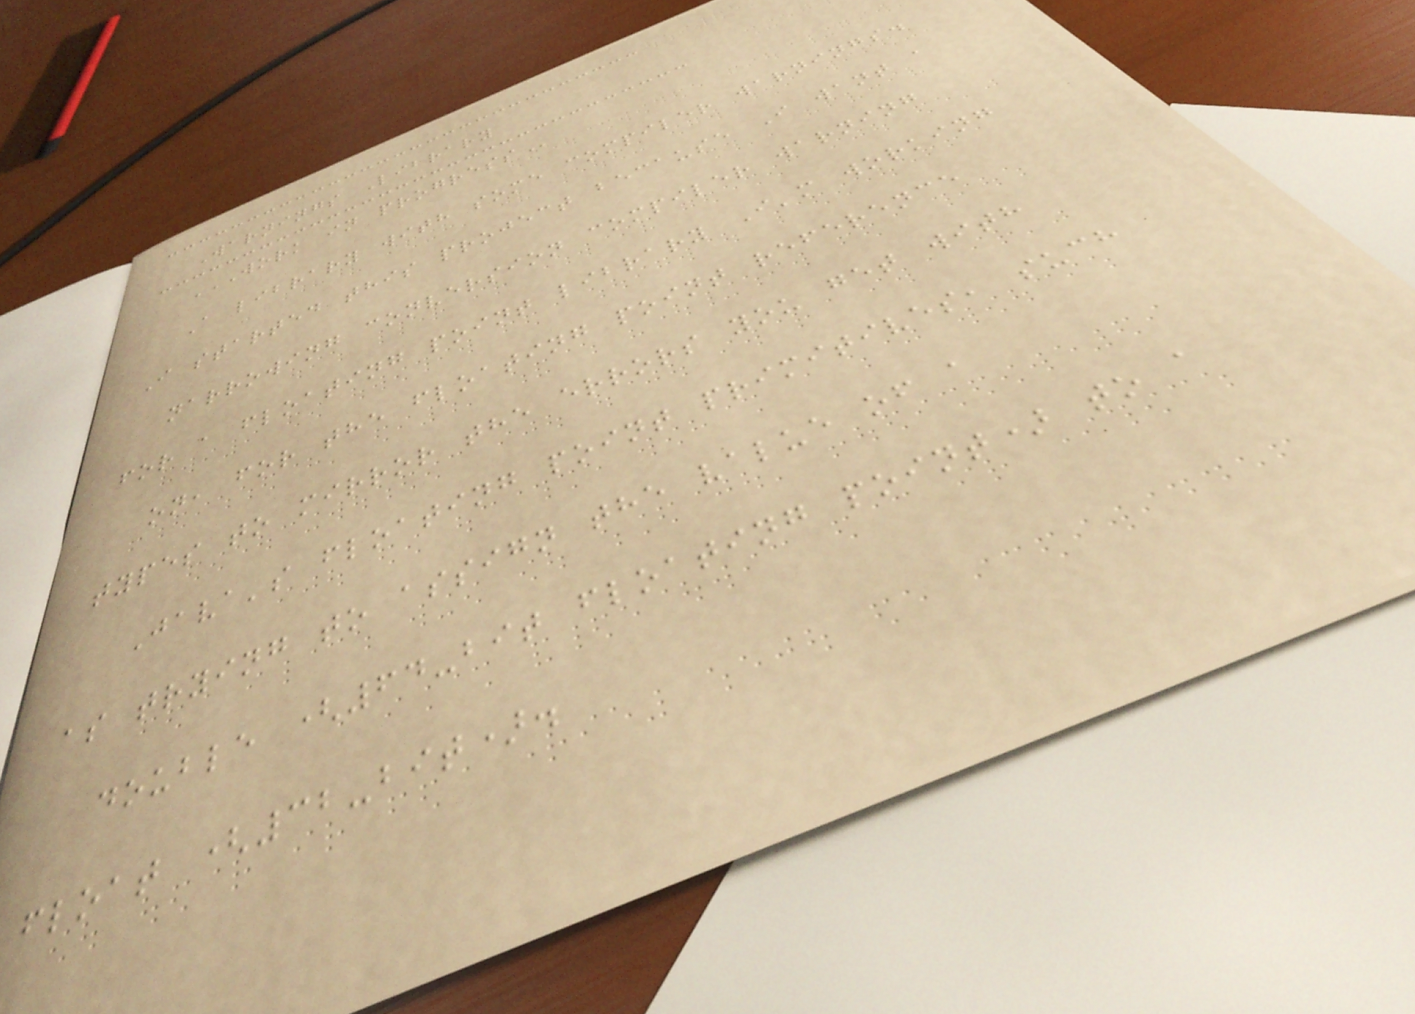Warnings Library
WORK IN PROGRESS
A library with some compiler warnings.
I started this project because I want a
narrowing conversion compiler warning
for a floating point library I'm working
on, for the floating point reference
types to mirror the errors you get with
Java's floating point primitives, such
as trying to assign the value of a
double (64-bit floating point) to a
float (32-bit).
